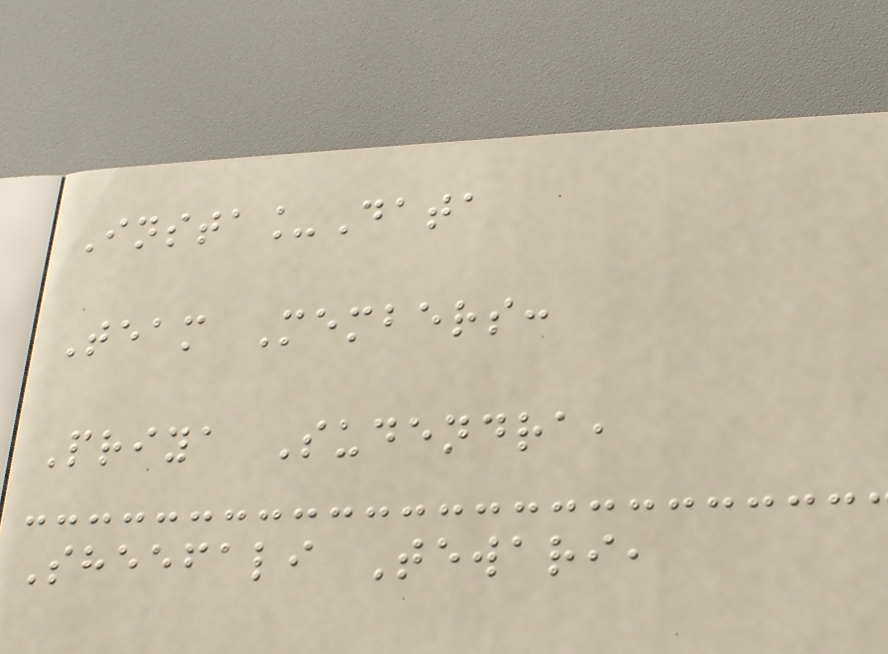Insta_Data
Team Members:
Priya Sudendra,
Sheefali Tewari,
